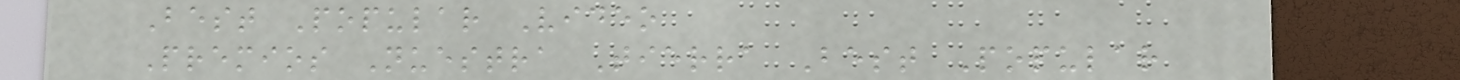Best Popular Video
Premios Nuestra Tierra Best Popular
